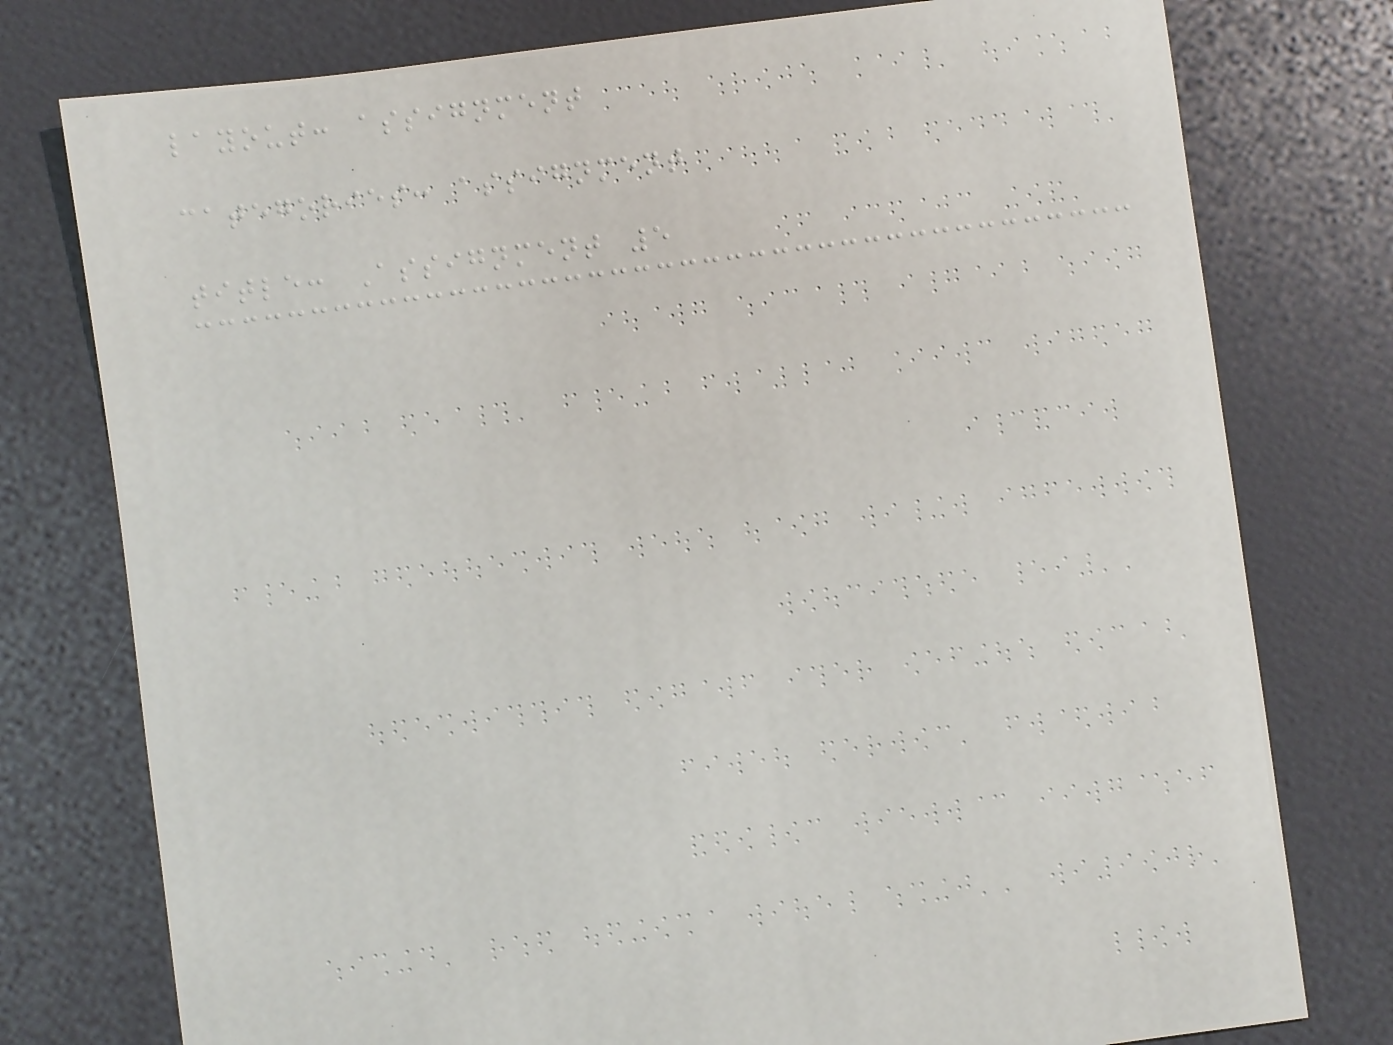layout: assignment
categories: assignment
title: Assignment 5
